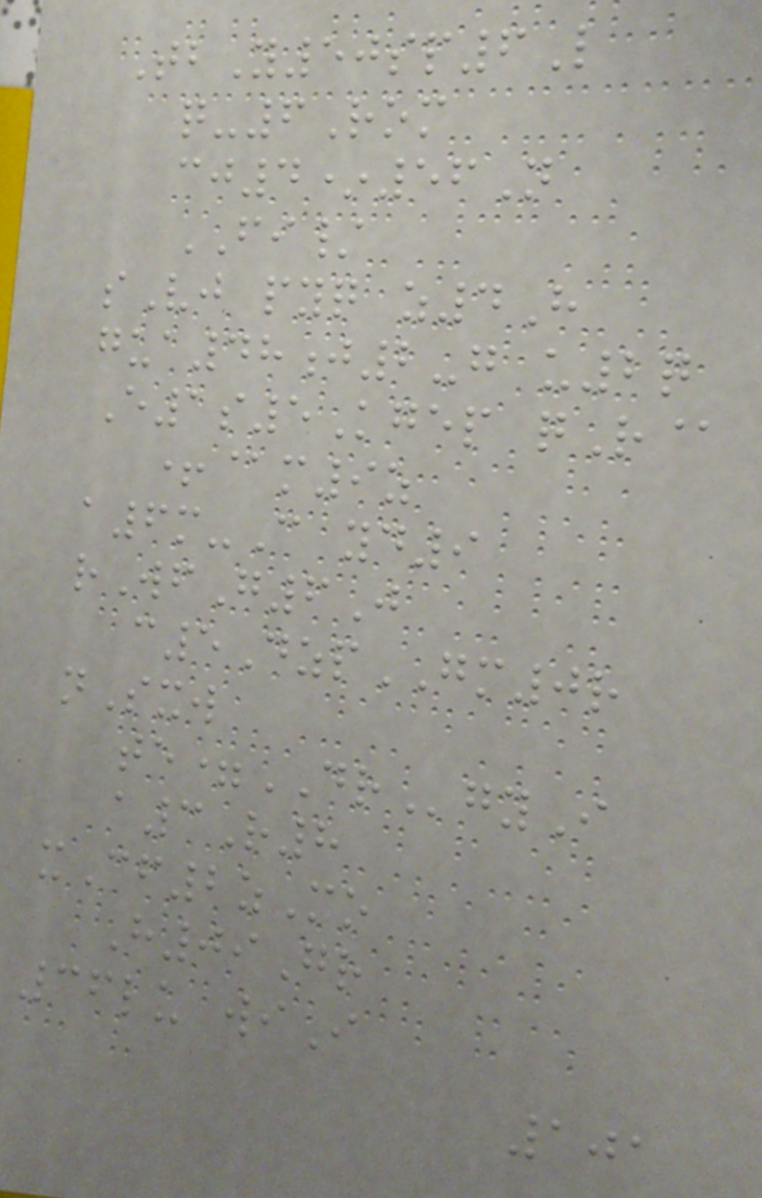TbY50sp6L
q-6Rom
cj4*56N
FI/
sVj pyq z4H
gua48j2-g u2q
E1s5Kgep qR@
+@m9z
a6m-C yd9
rWfG6J
c5DzpGM0r
nSxw
te=DRgyI
a3R8
xCf2zMo
H09Gr
36lu wiI
101
